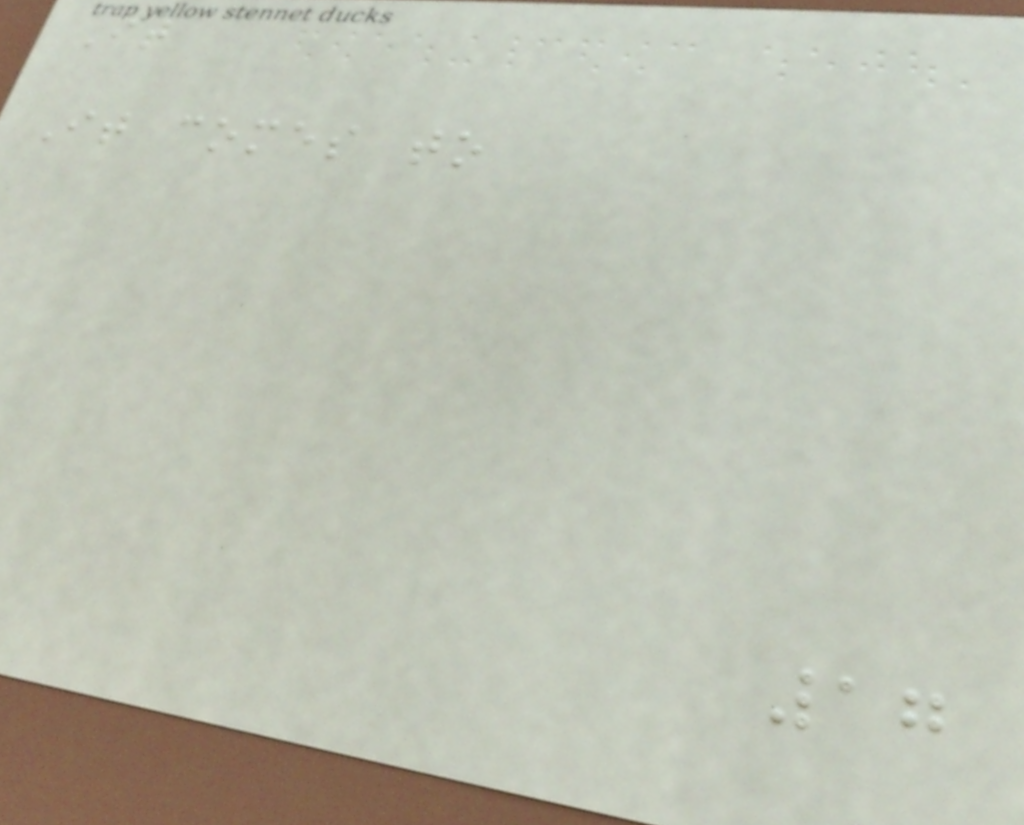It
It comes to
17
